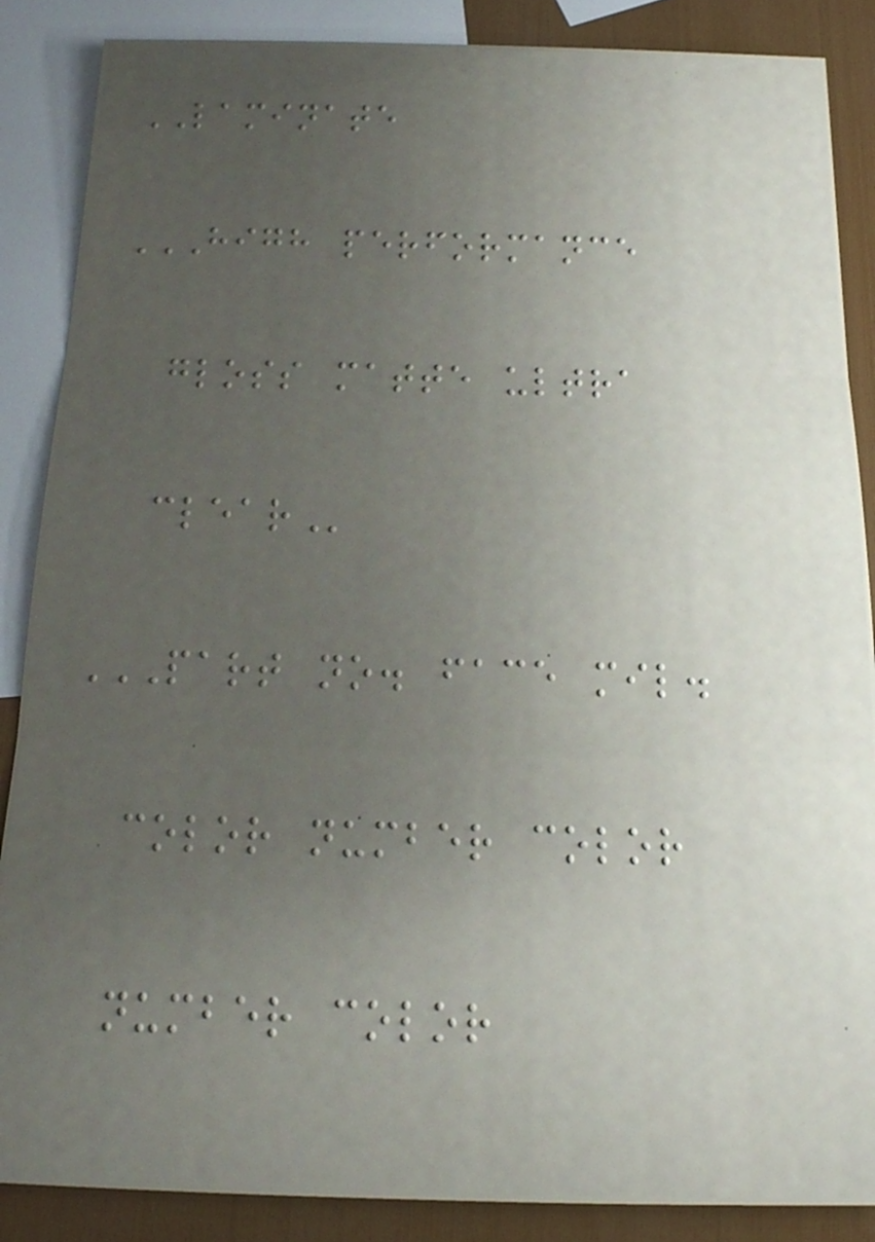LAMINATE
HIGH PERFORMANCE
GLOSS MATTE ULTRA
CLEAR
PART NO. FACE MIL.
COLOR NUMBER COLOR
NUMBER COLOR
